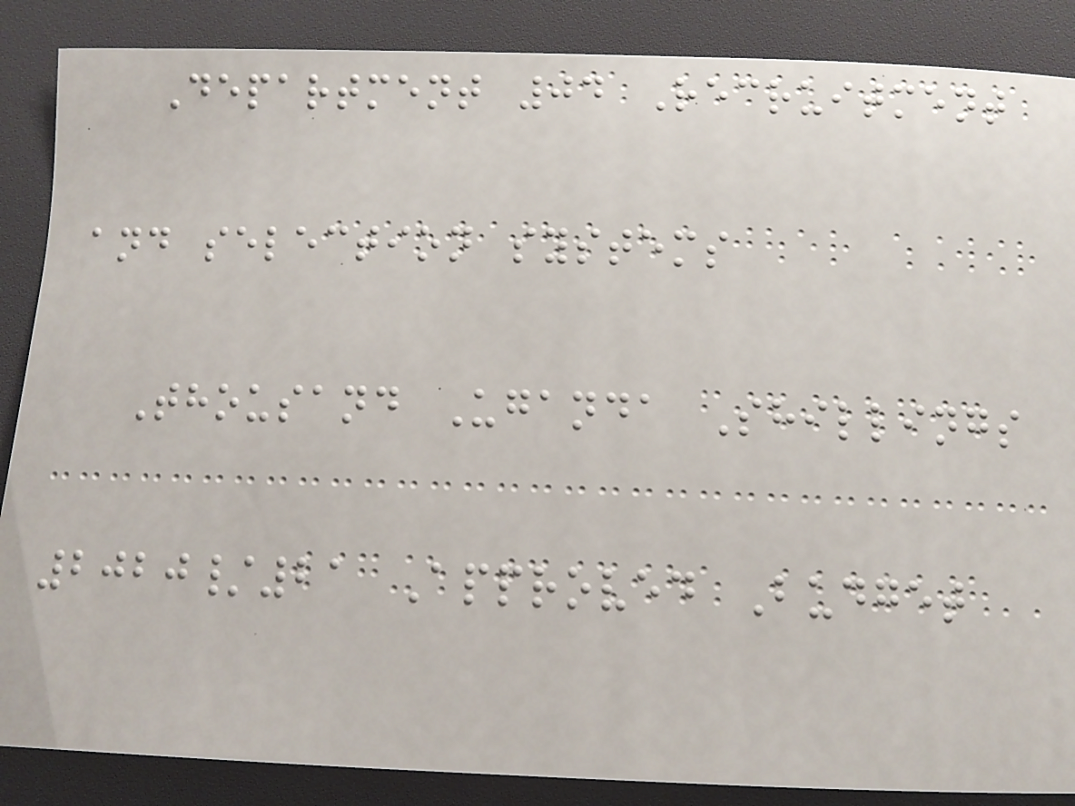Department 04 Recruitment
and selection systems
Thousand Uganda Shillings
2020/21 Approved Budget
